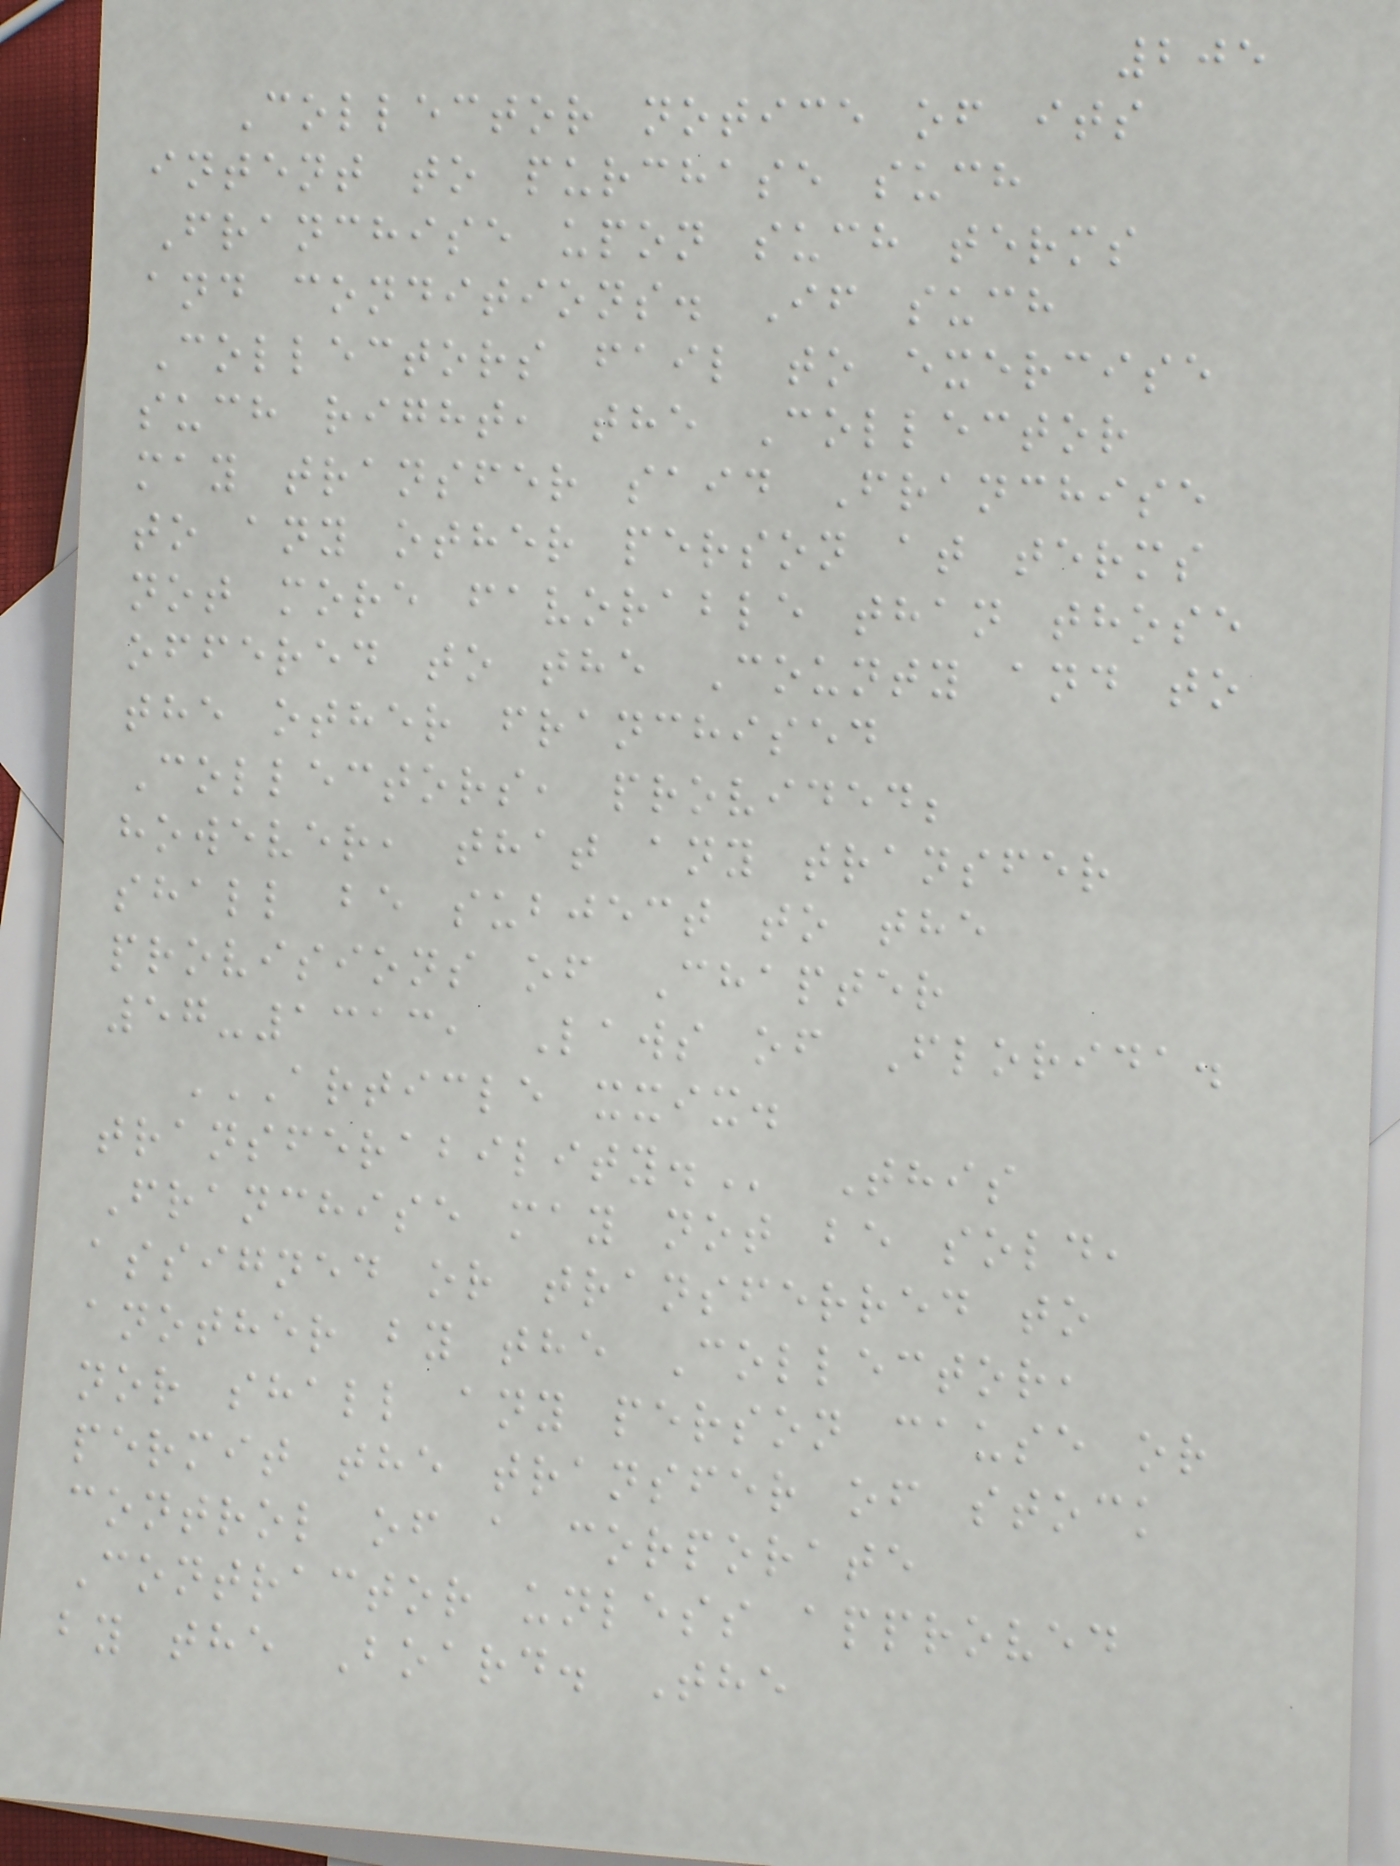205
Collector notice of its
intent to purchase such
Franchise upon such terms
and conditions. If such
Collectors fail to exercise
such right, the Collector
may transfer said Franchise
to any other person at terms
not more favorable than those
offered to the County and to
the other franchised
Collectors, provided;
however, that any transfer
shall be subject to the
provisions of Chapter
57-1313, Laws of Florida.
ARTICLE XXIX.
TRANSFERABILITY. This
Franchise may not be sold,
assigned or transferred to
another by the Collector,
nor shall any person cause or
permit the transfer of stock
control of a corporate
Contractor unless approved
by the Board. The
